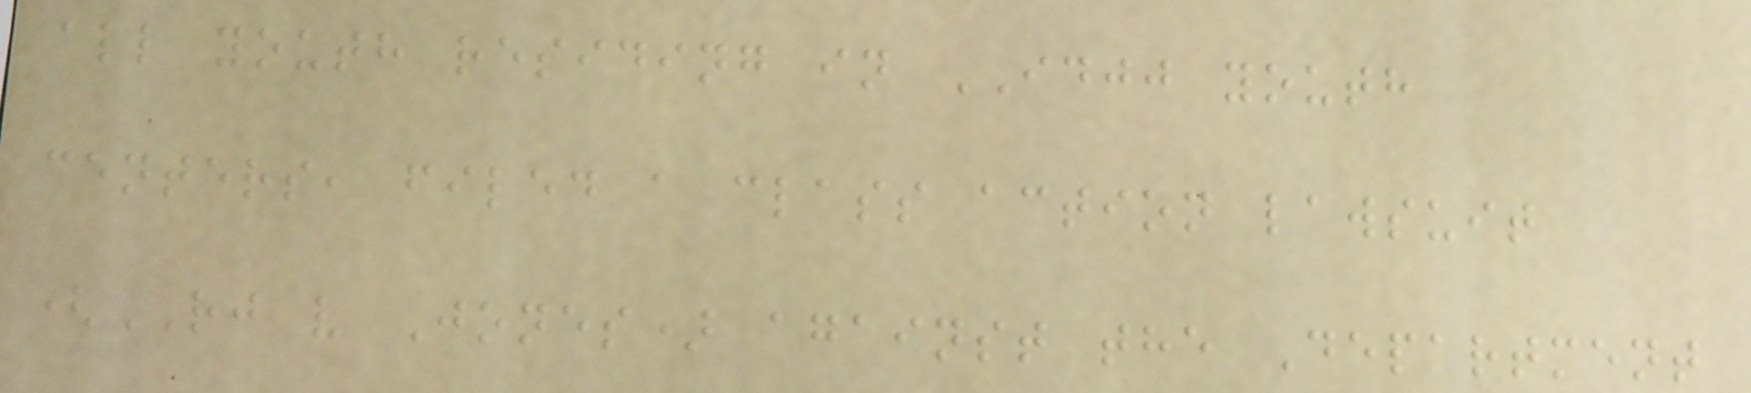all youth residing in IDJJ youth
centers, filed a class action lawsuit
(RJ v Jones) against the Department
